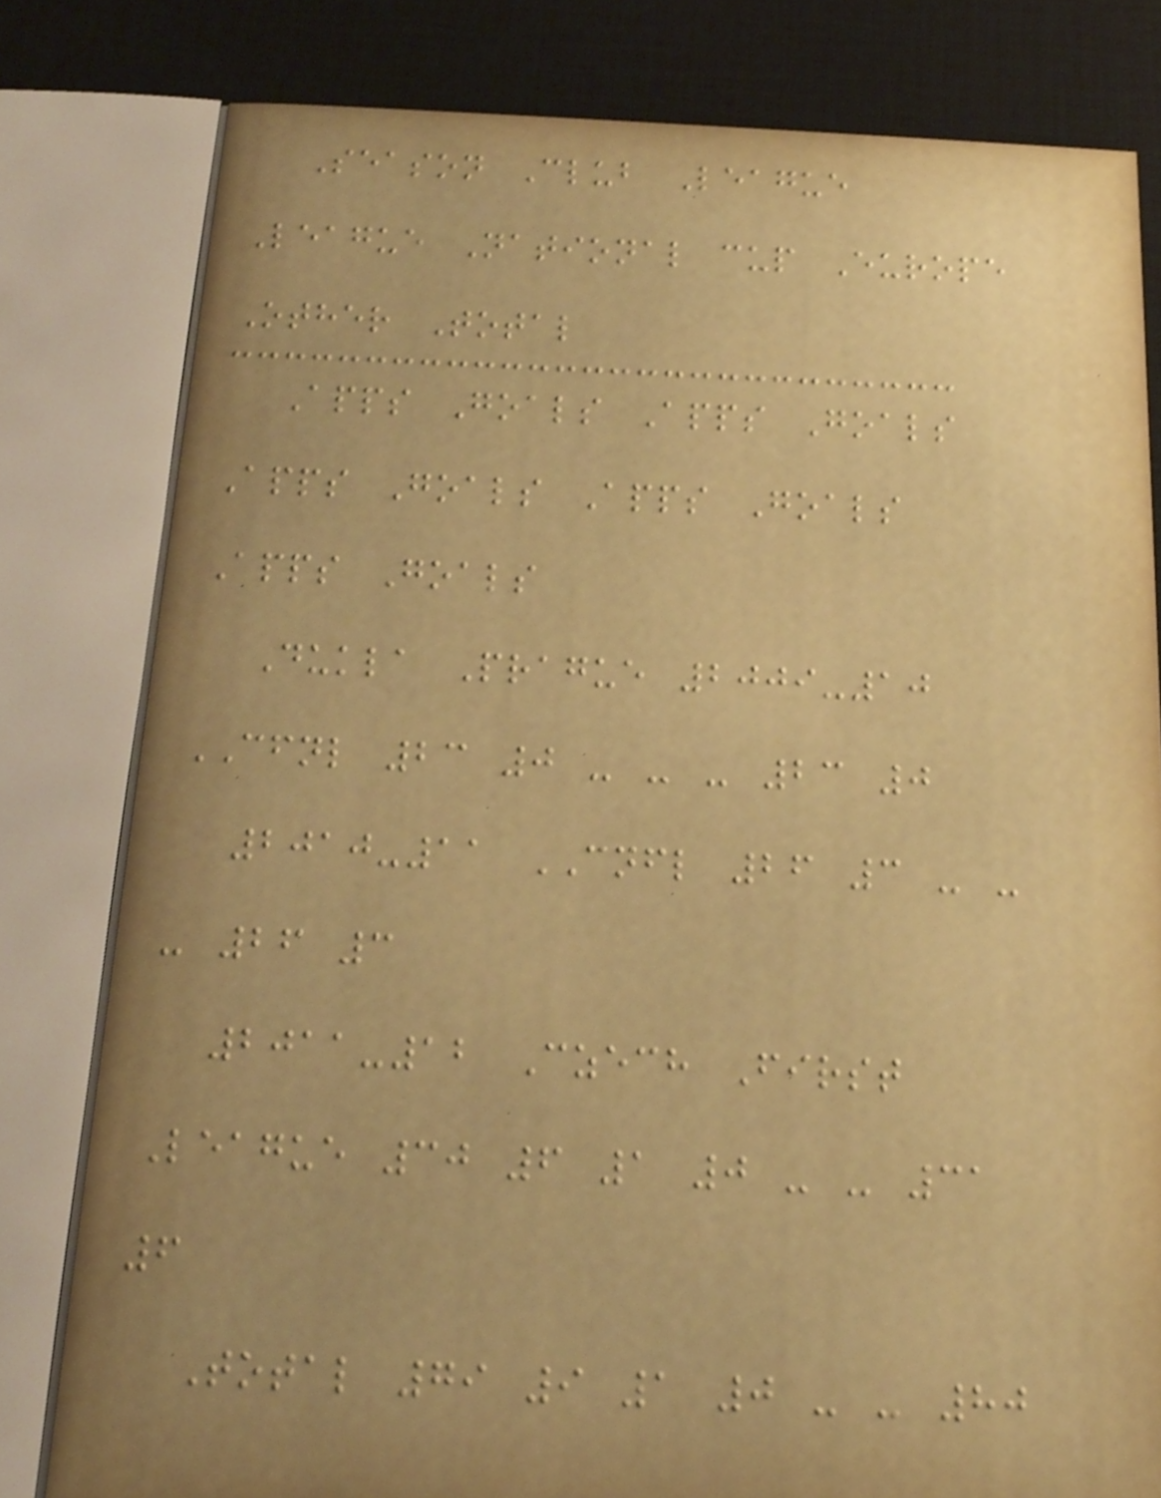Season Club League
League National cup Europe
Other Total
Apps Goals Apps Goals
Apps Goals Apps Goals
Apps Goals
Dukla Prague 2009-10
CFNL 23 0 - - - 23 0
2010-11 CNFL 26 3 - -
- 26 3
2011-12 Czech First
League 30 6 1 0 - - 31
6
Total 79 9 1 0 - - 80
